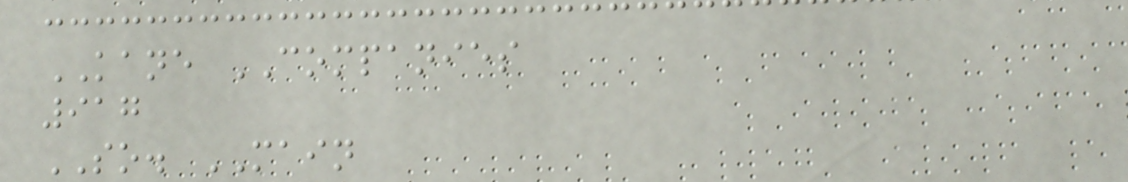KANE COMPANIES
917
SO. MAIN
